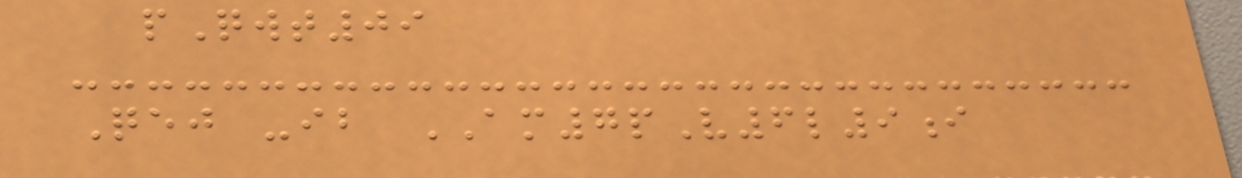pQwt09
Qej -ib AM7pV6l9i
